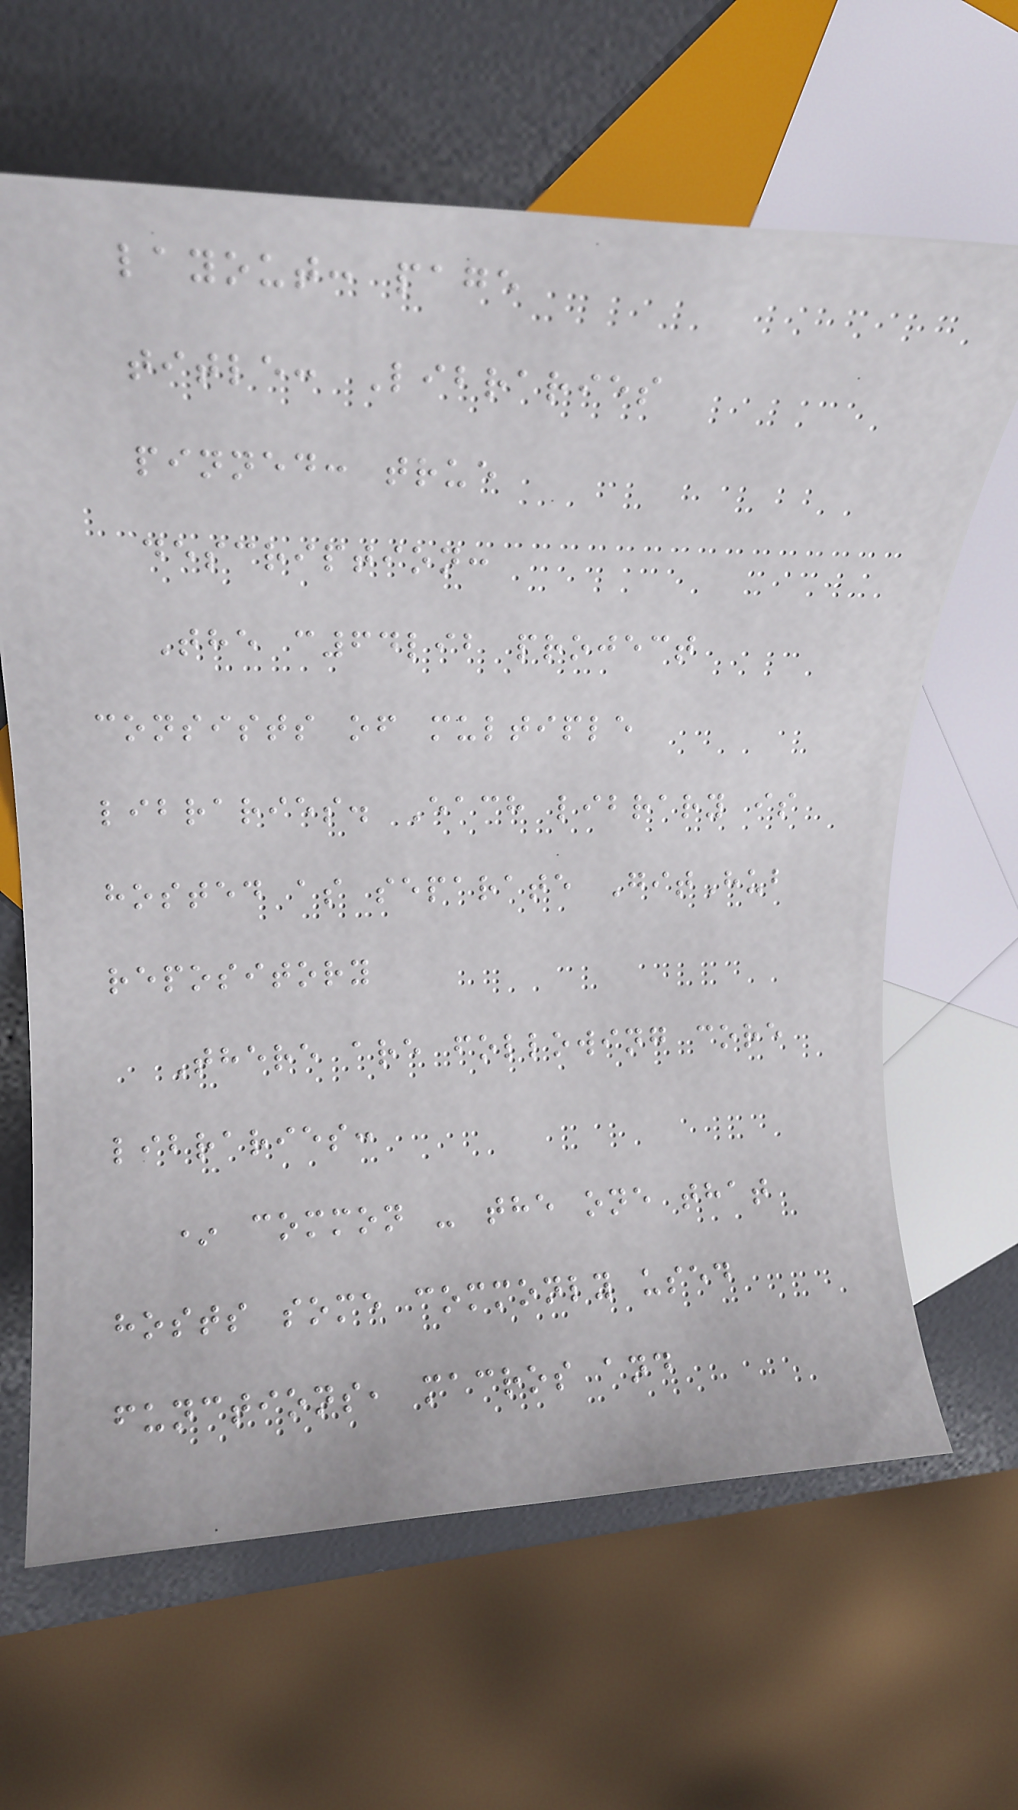layout: page
title: Libraries
pinned: true
description:
The c64lib project
consists of multiple
libraries. Each library is
hosted as separate GitHub
repository
There are following core
libraries:
* common - the one that
hosts some commonly used
functions, macros and
